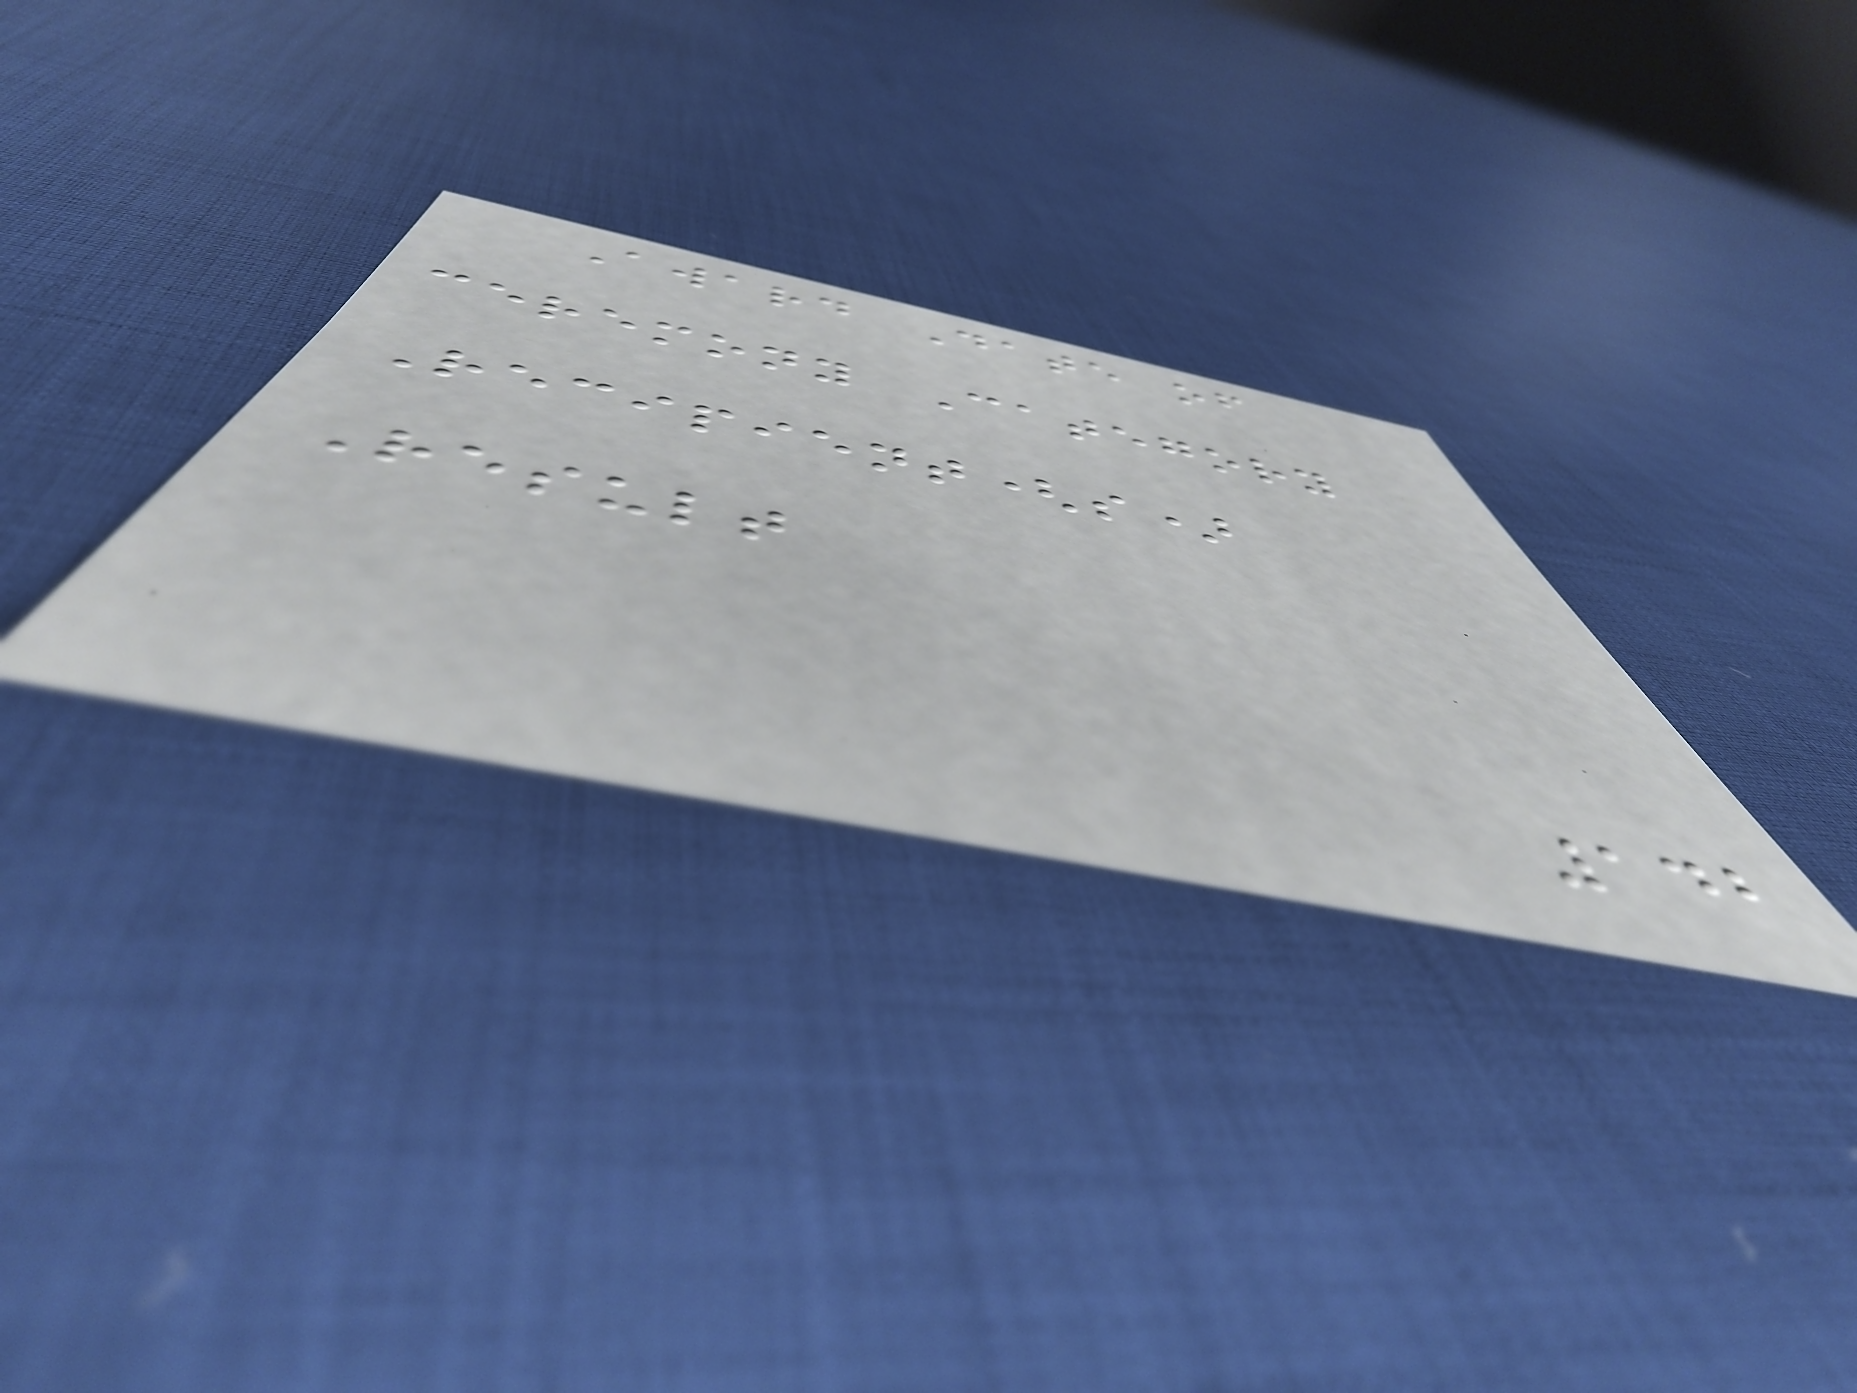Award Date of
ceremony Category
Recipient(s)
Result
142
